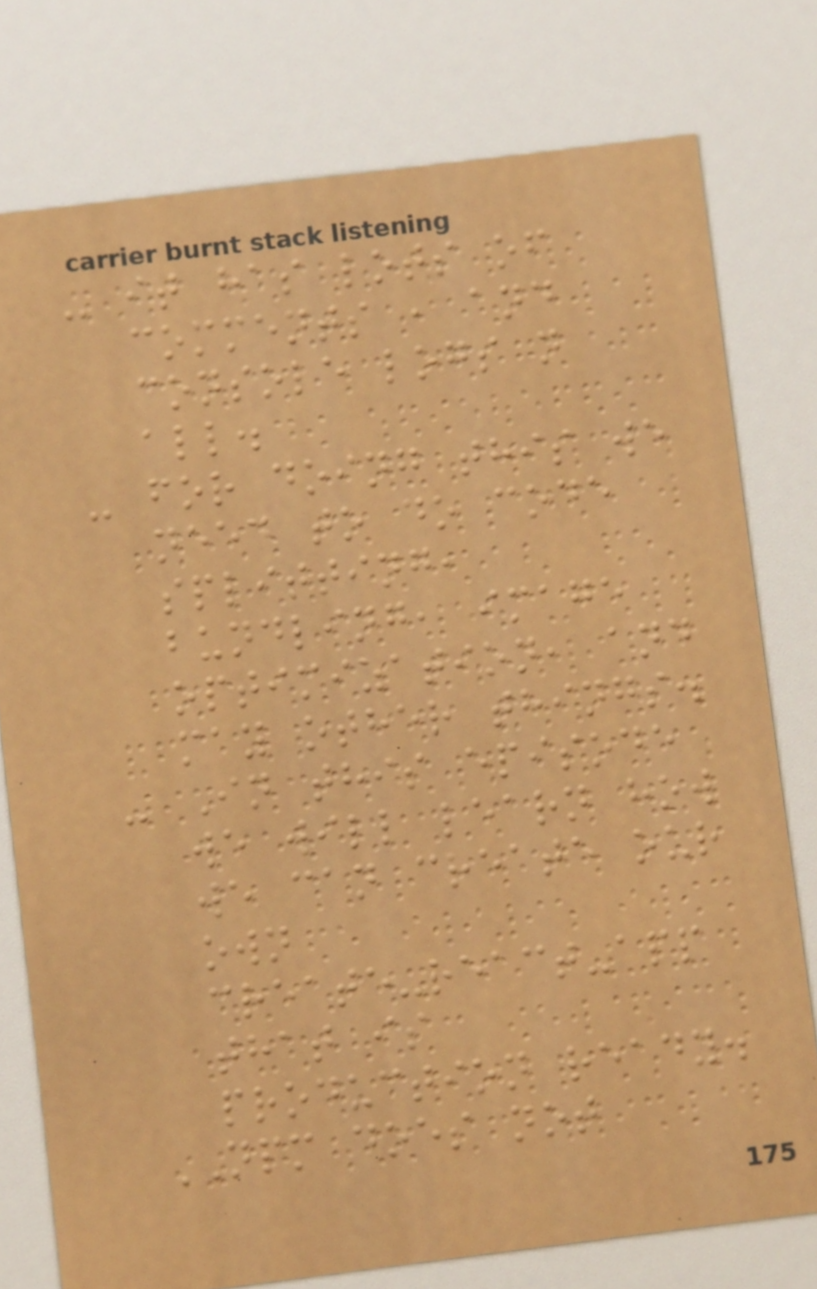- it has lots of
comments , and
console logs n
all.
- for doing this we
need to do code
splitting,
bundling, image
optimization, and
may other things.
- In this episode
we will learn how
we can create our
own
create-react-app
that is
production ready.
NPM does not
